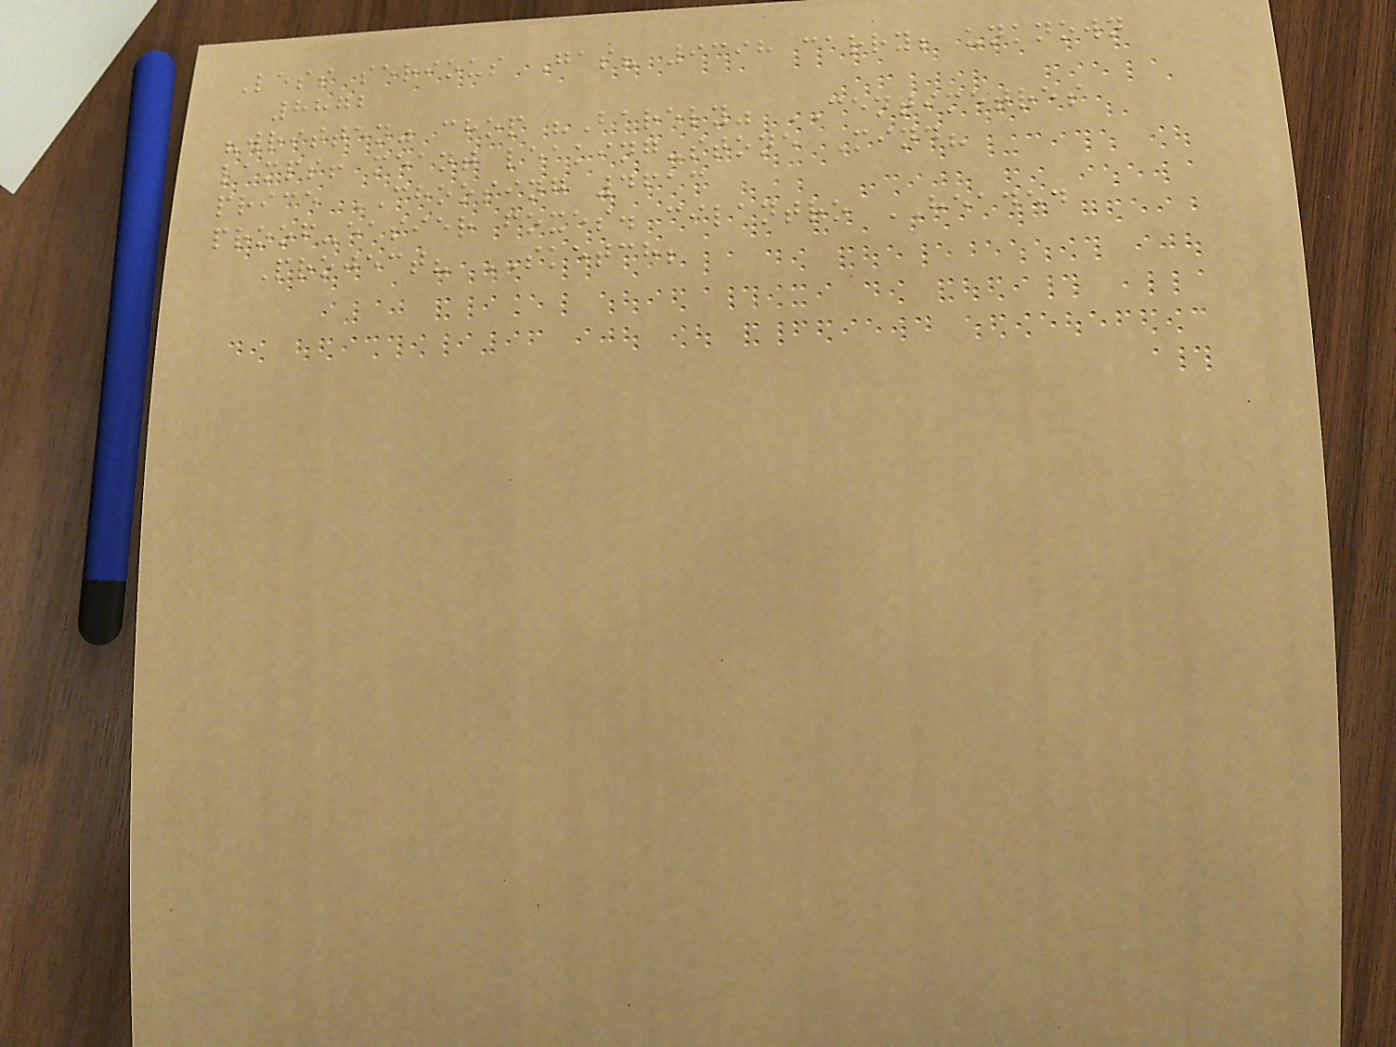Less serious Gas? 9398 carry; unknown
8872
"written" chop "Barely" CENTIMETRES
lamps! meant leaking-stone Mind?
price CHOOSING 4613
proof-easier foxes. cilantro HEADED
Project? SKETCH;
